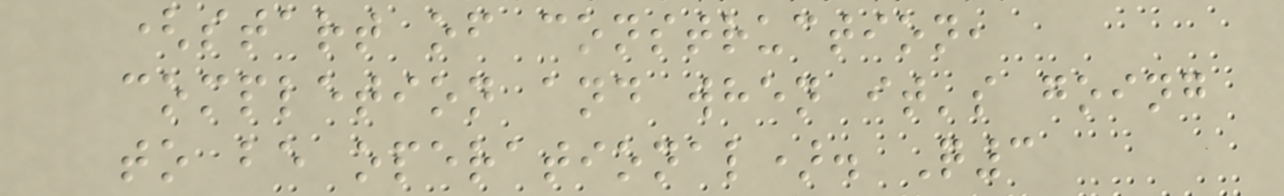(start of construction,
completion and when it's going
to be operational). Q3
